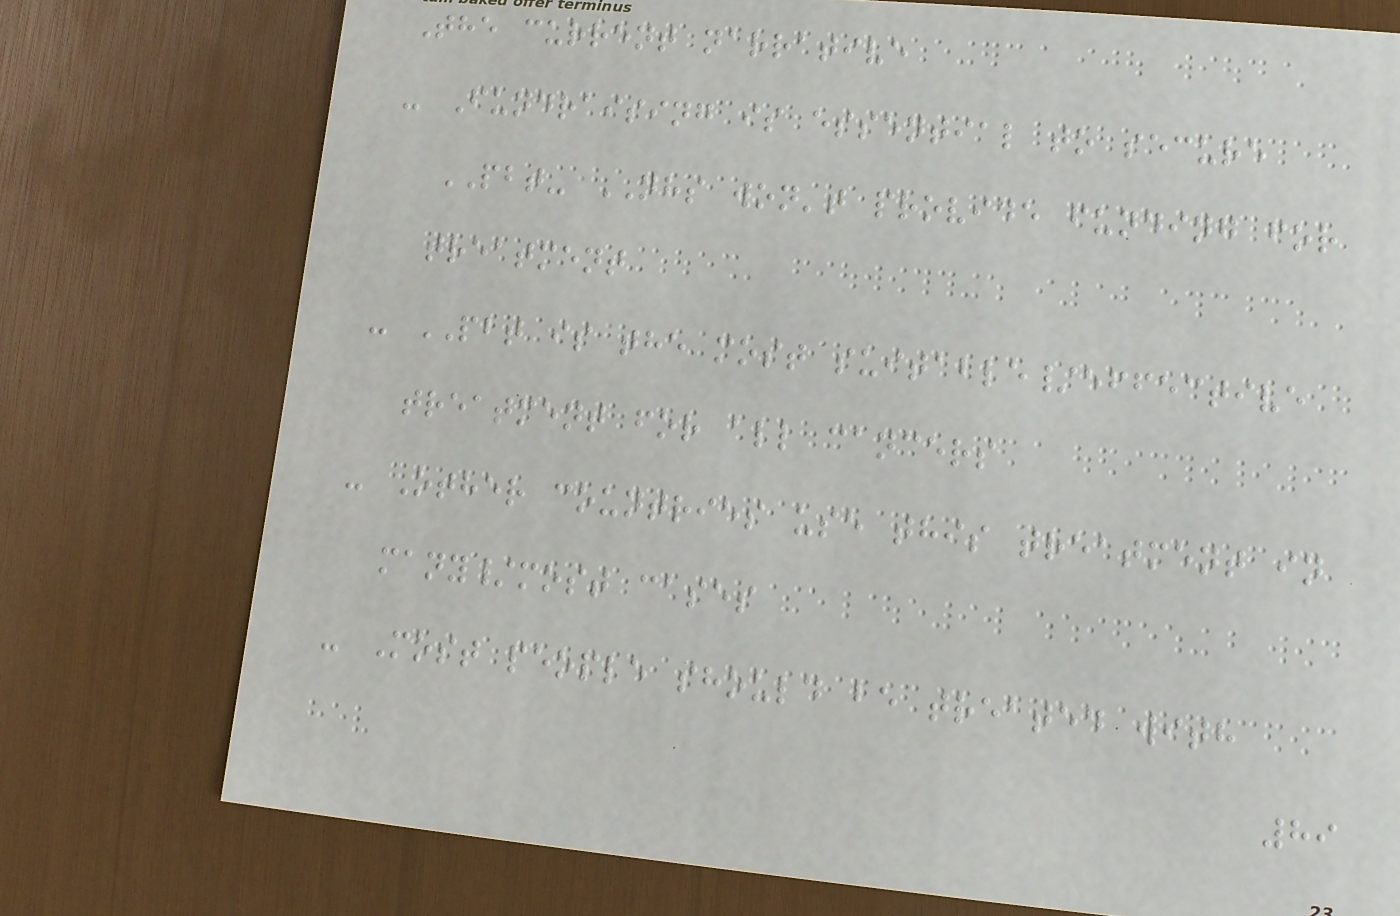The current narrative
- Fundraising is essential to secure
PBT- NHS won't provide funding for
treatment
- PBT is the most suitable/effective
treatment for all cancers
- Other countries use this treatment in
many/most cases
- Most people should be treated with
89
